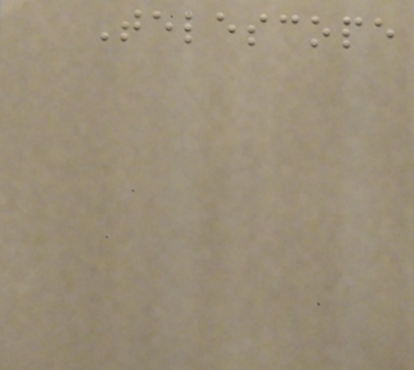Telescope
